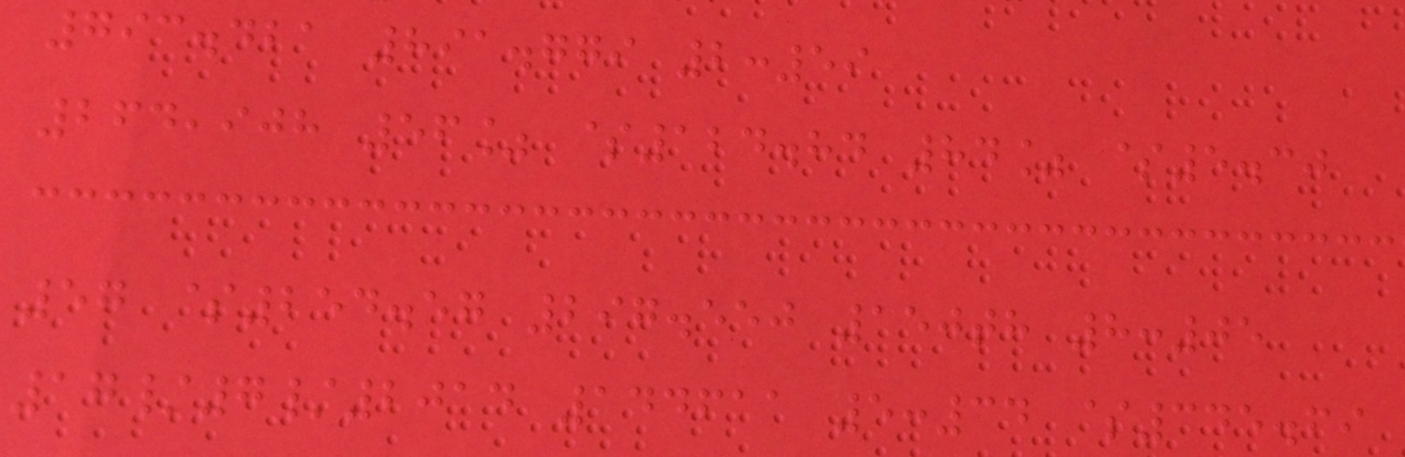793.421 891.779 2:59
264,908 56% $124.84 84% $5.30
57 $254.57 297.550 150th 8:05
17/7/2014 144611 5:34 $345.69
